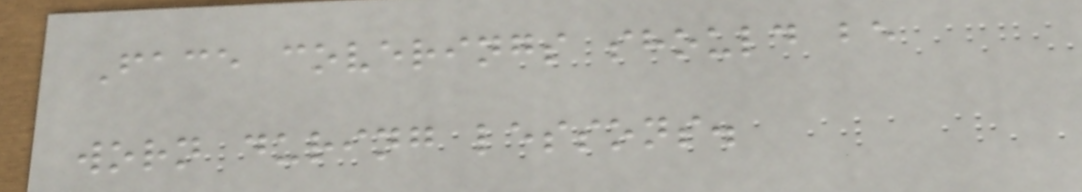Face coverings should be
worn during lessons.
